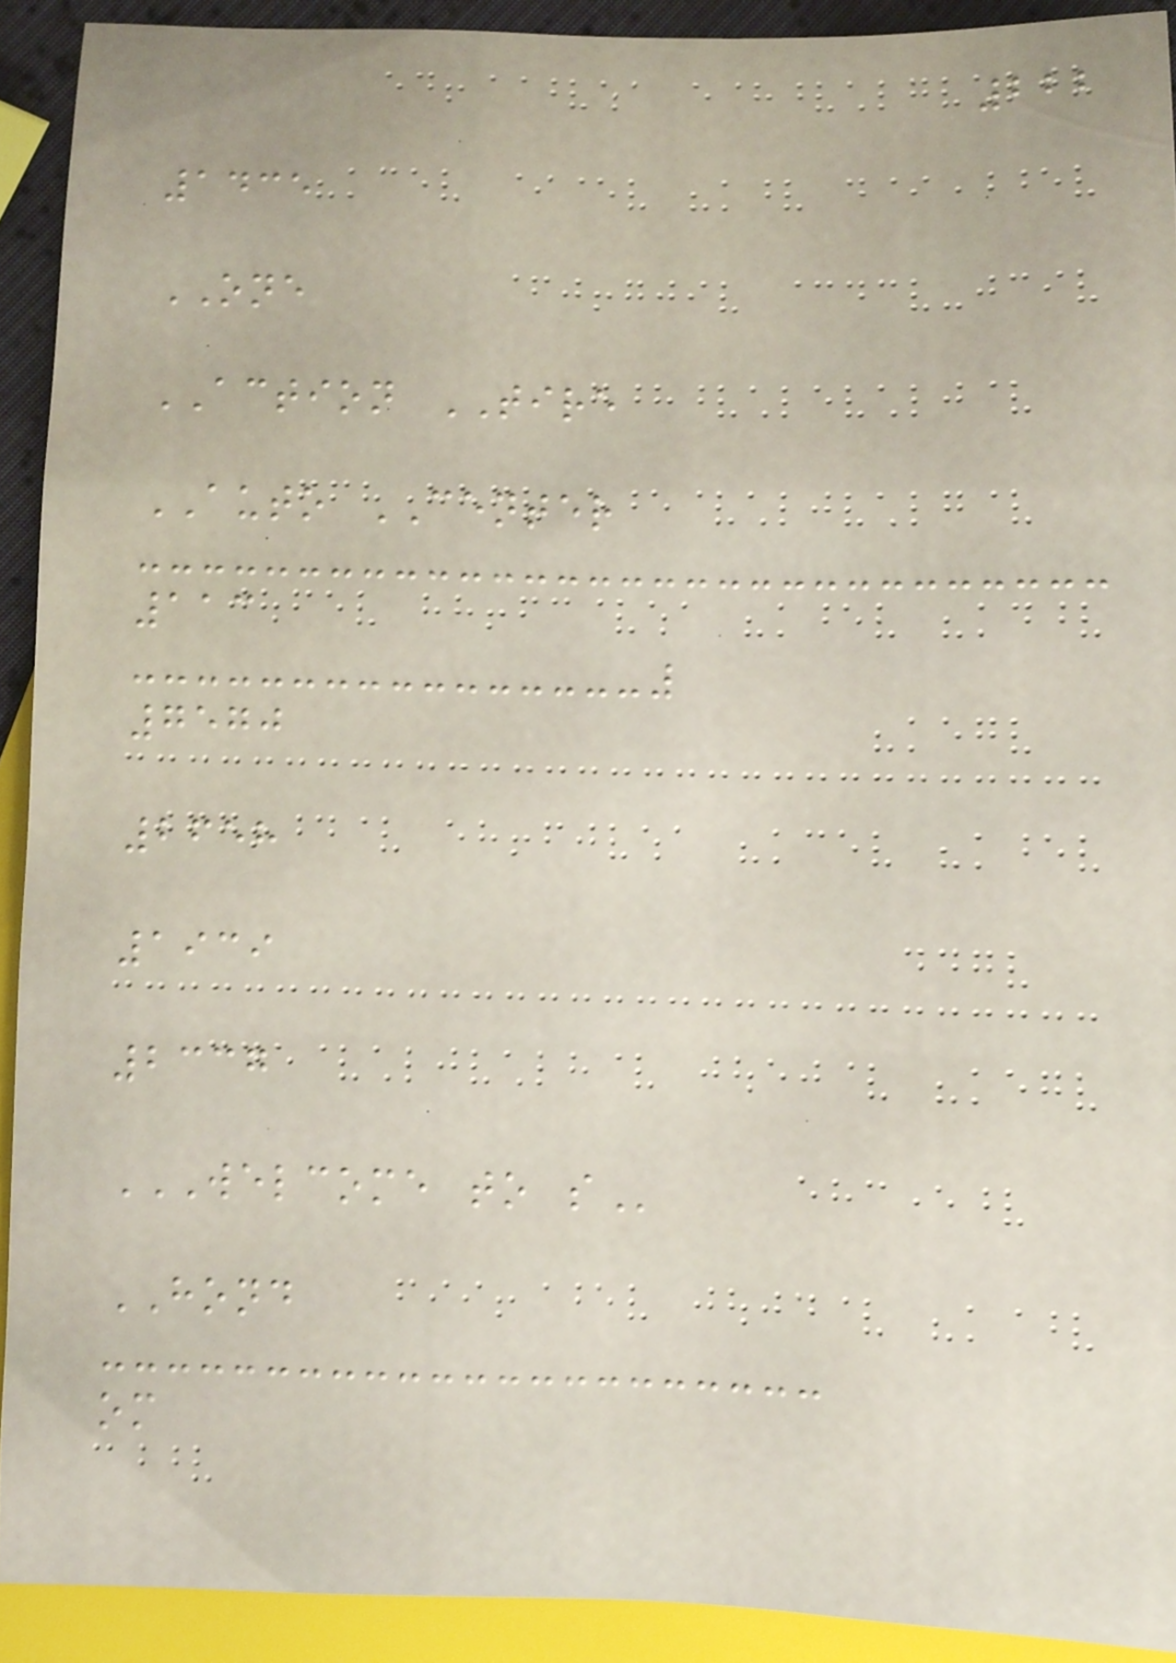222
1435
ONE
ACTION TIRE
AUTO CENTER
113
7570
2658
1939
2337
WELCOME TO S
HOND
om
